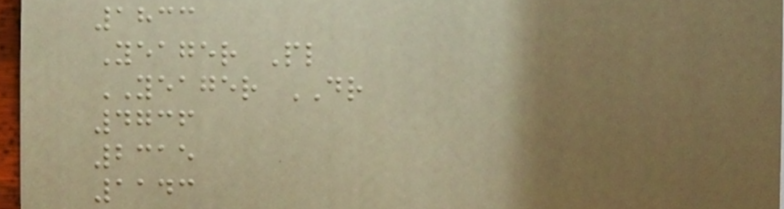1833
Yeager Pl
YEAGER DR
4736
2315
1143
